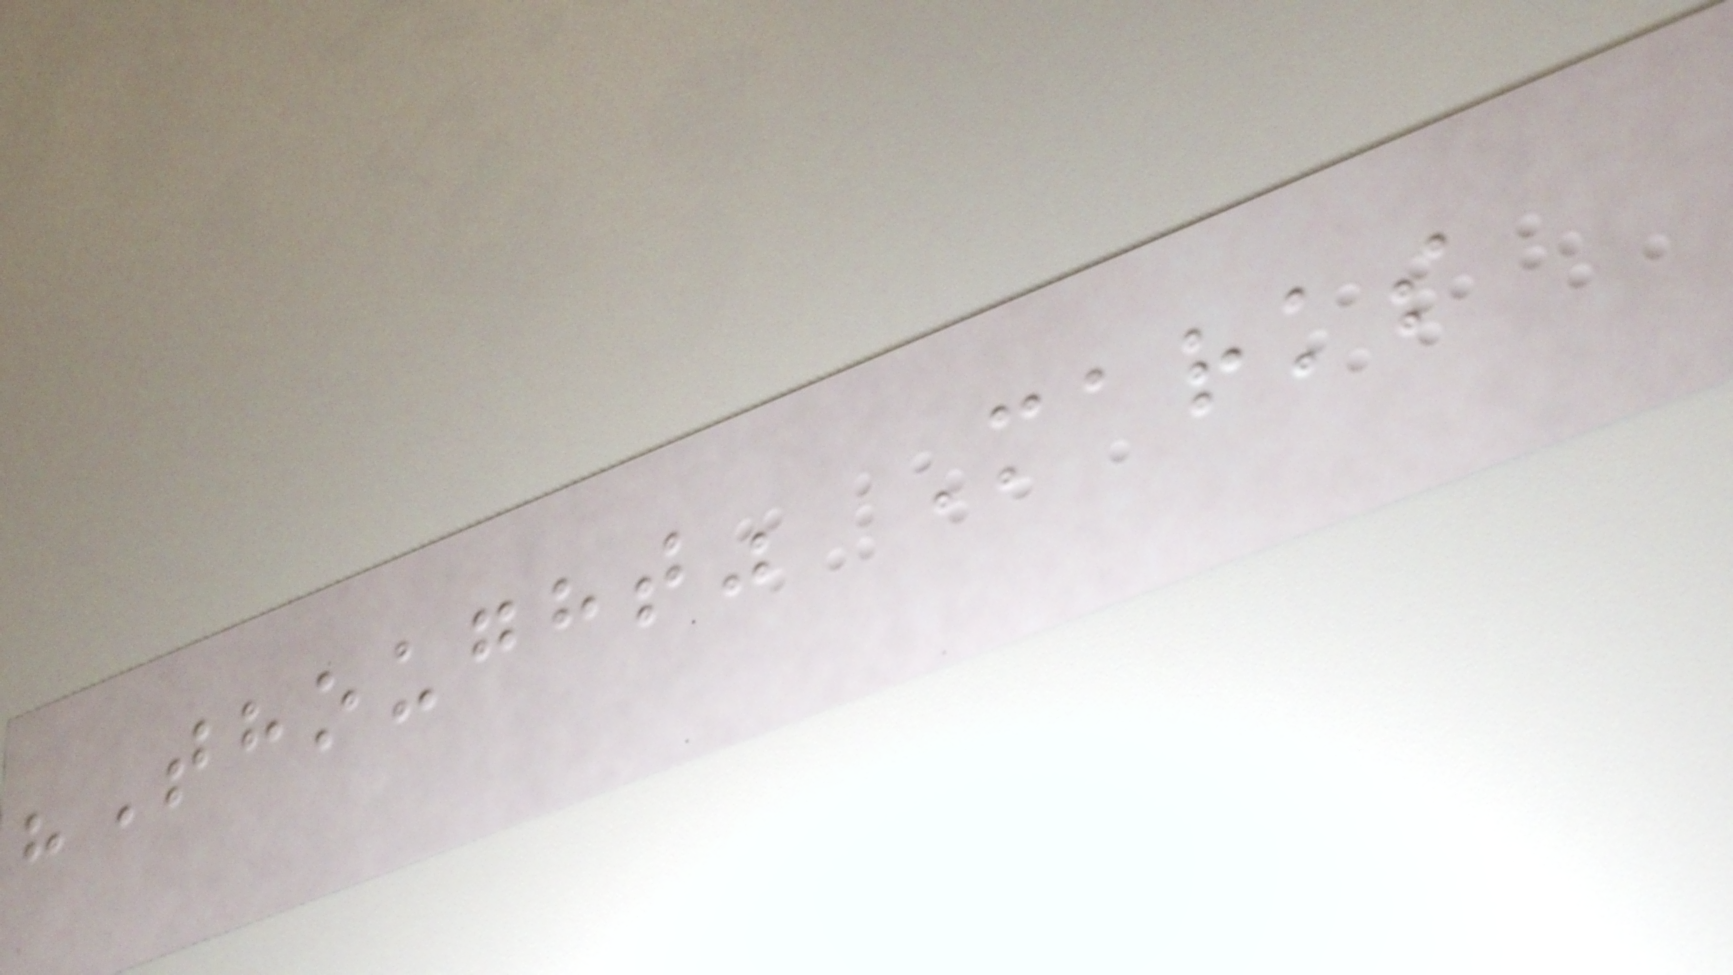"Thought" Marks
